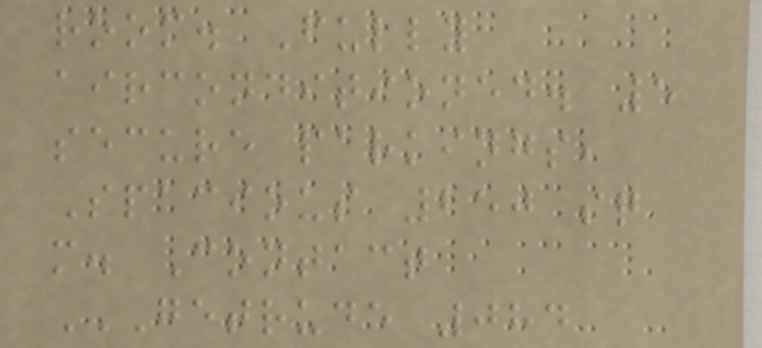room. Fully
airconditioned. 5
secure parkings,
Spacious 250 sq
m. Contact
GETRUDE 084
